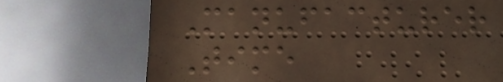Manufacturer
Time
